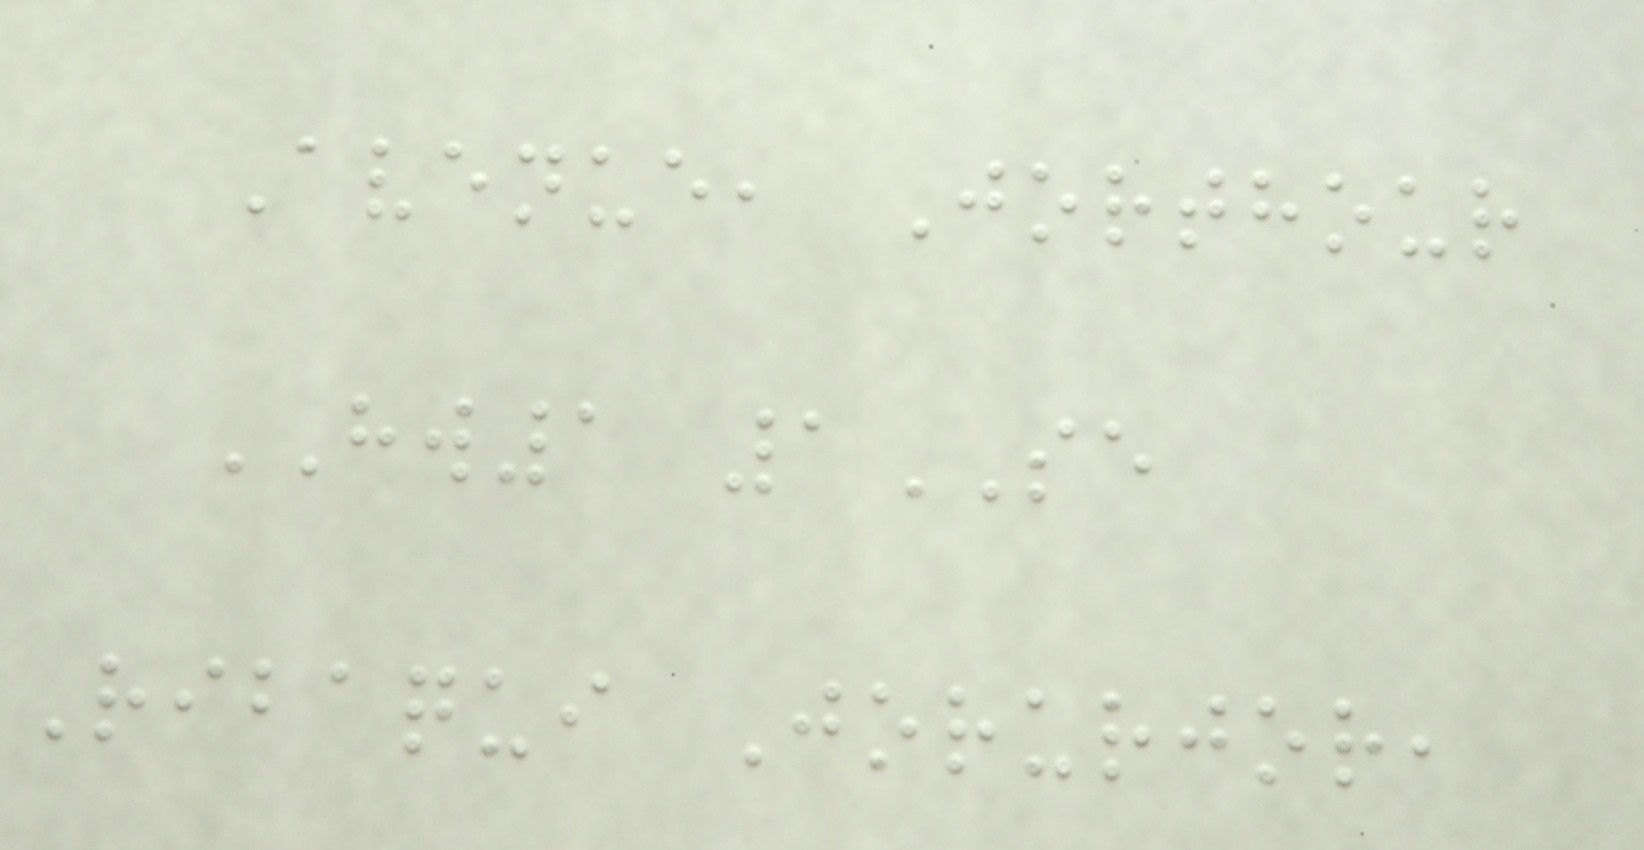Avenue, Jorthour
HW1 1SE
Ribaqui Jorurjor,
